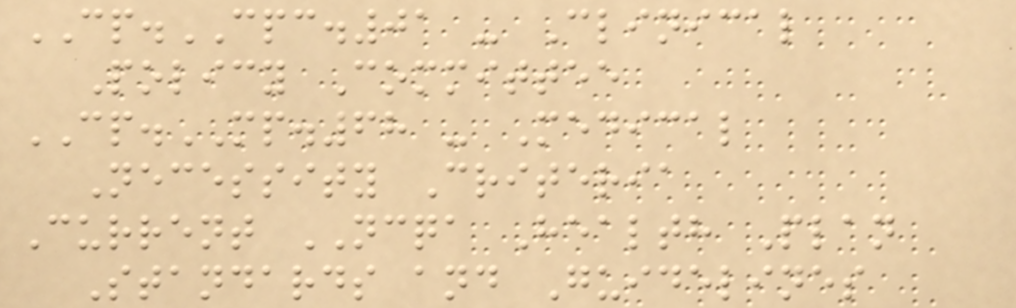CP.CPC.01 - Clinical
Policy Committee
CP.MP.68 - Medical
Necessity Criteria
Current NCQA Health Plan
Standards and Guidelines
